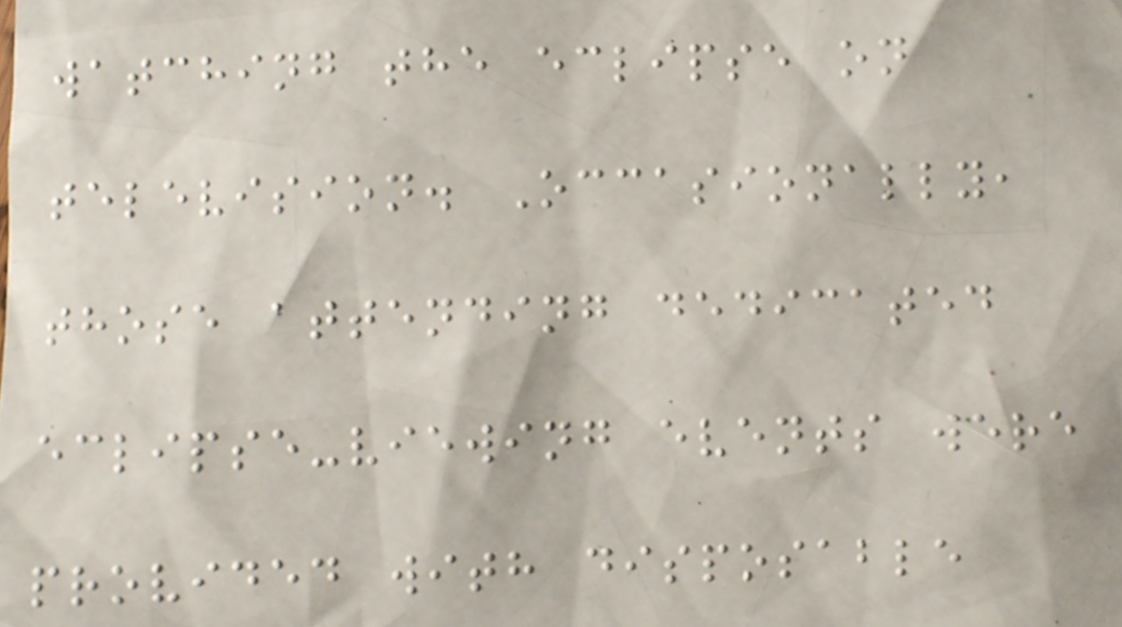watching the eclipse on
television. Occasionally,
those attending dedicated
eclipse-viewing events were
provided with disposable
